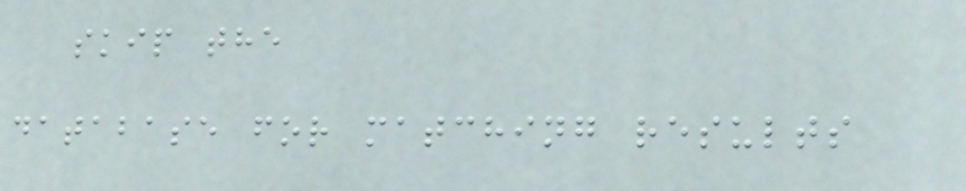skip the
database for matching results
